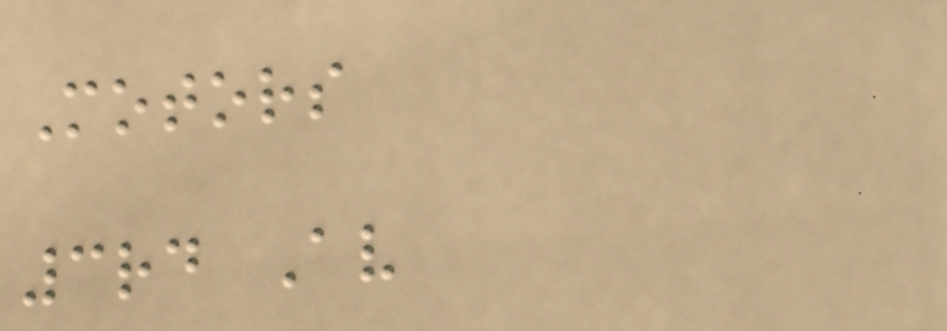Motors
3rd Av
